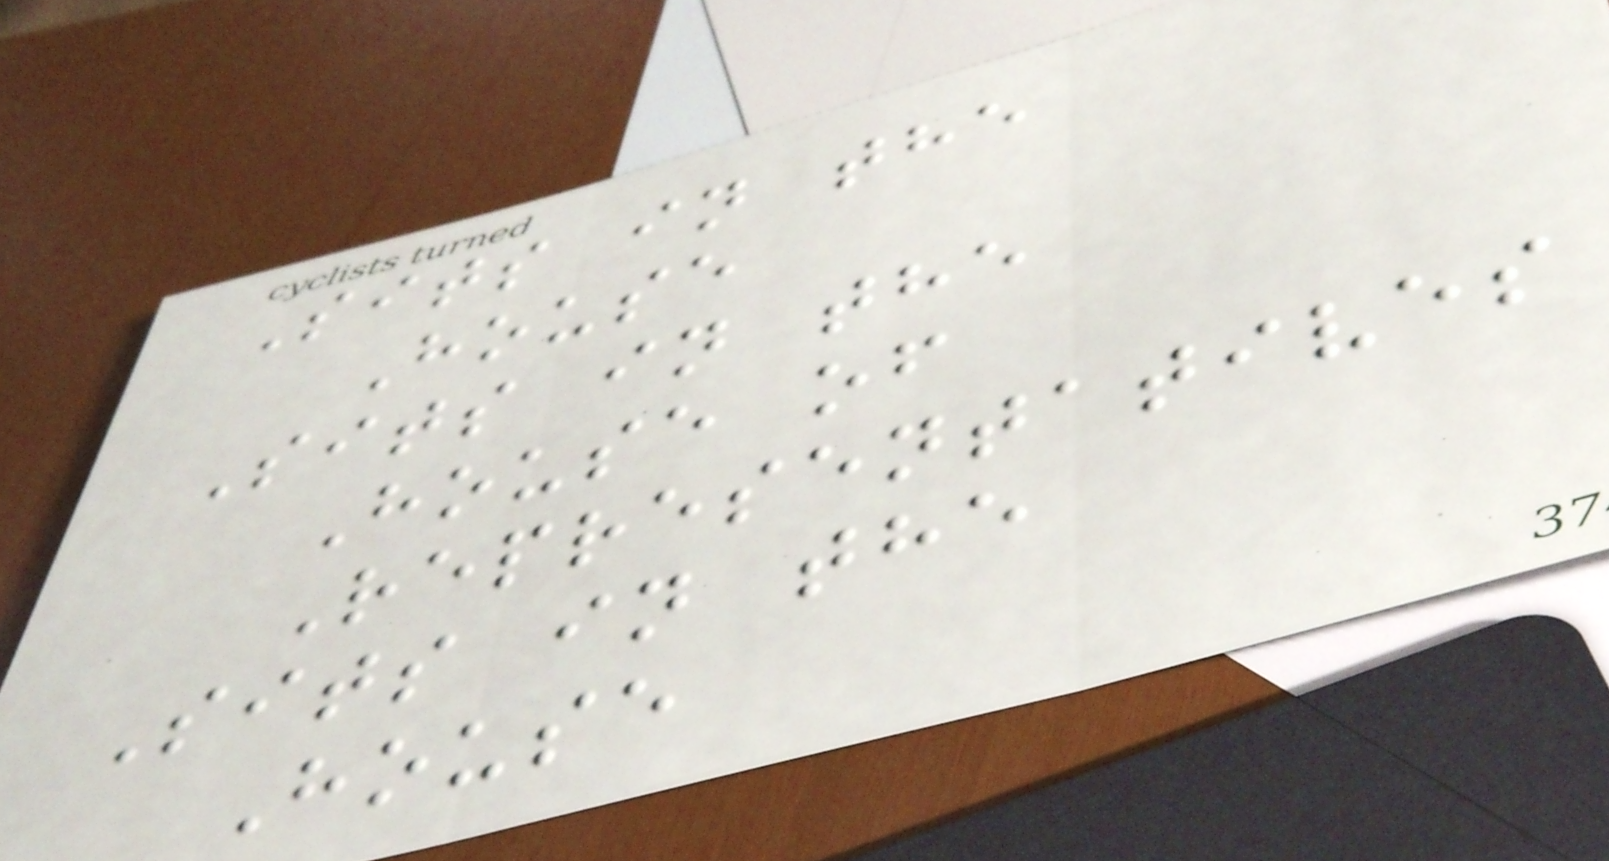Sits in the
House
Sits in the
House of
Representatives
Sits in the
House
